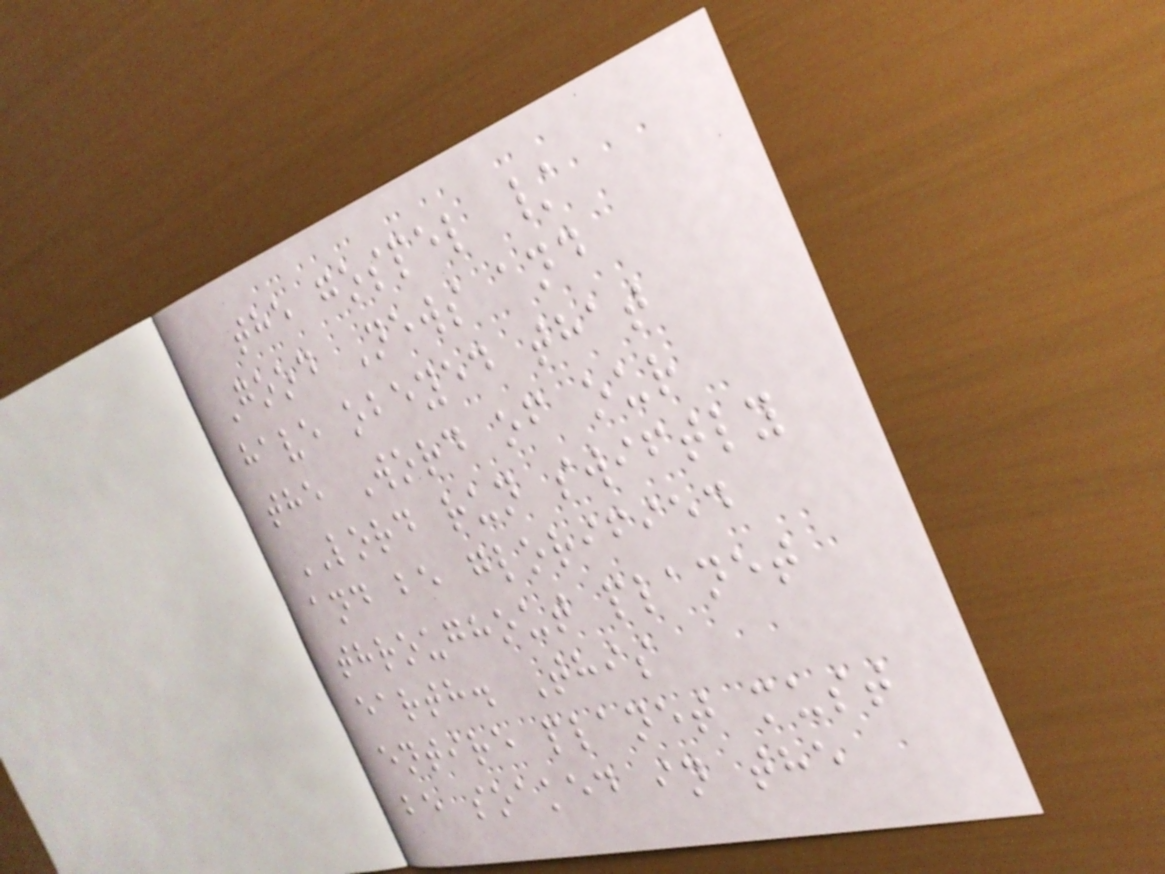the gospel /
Good News and
have obeyed that
the Word of our
LORD run swiftly
and be glorified
throughout planet
earth. This
entire planet must
be soaked in the
